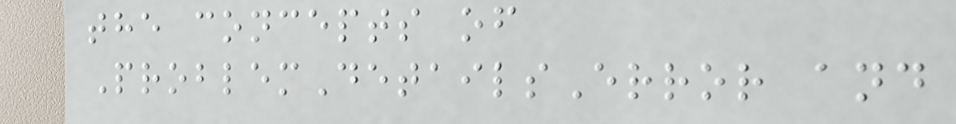the concepts of
ProblemDetailsError and
